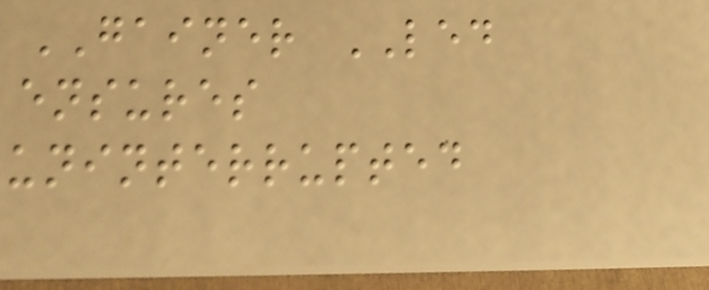GAINER LED
ensures
uninterrupted
